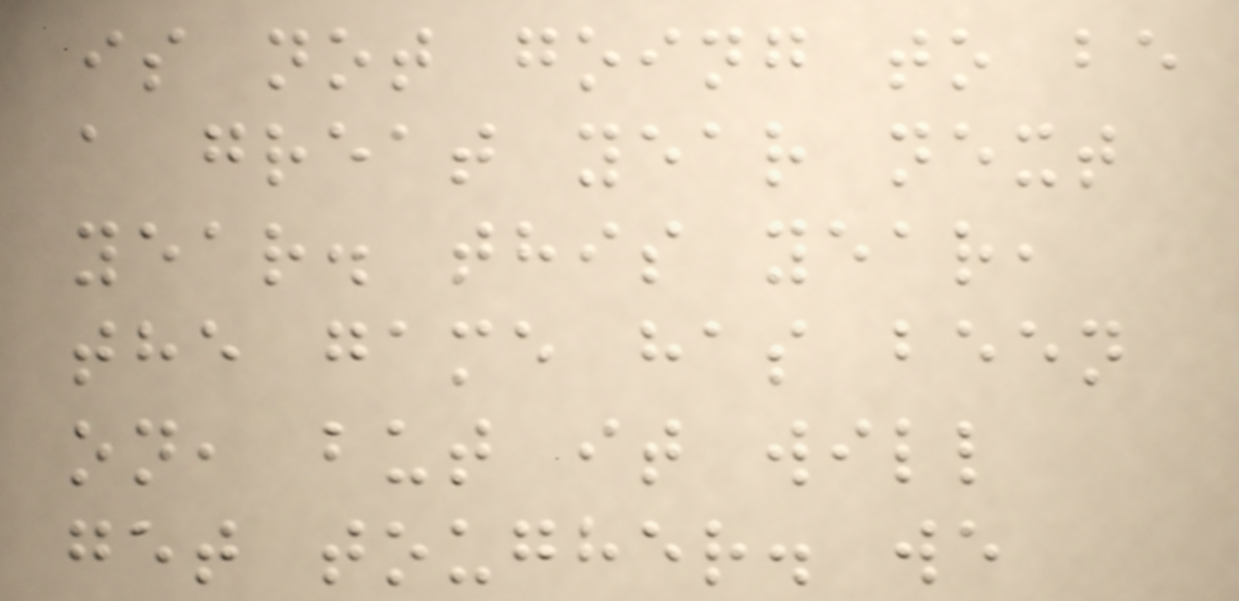is not going to be
a great year next
year. this year,
the game has been
on, but it will
get tougher. we
